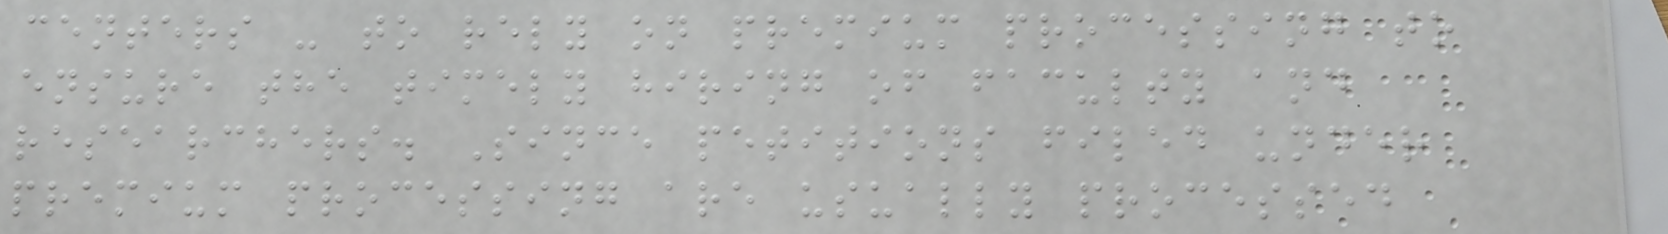centers - to rely on premium processing to
ensure the timely hiring of faculty and
researchers. Since petitions filed under
premium processing are usually processed
